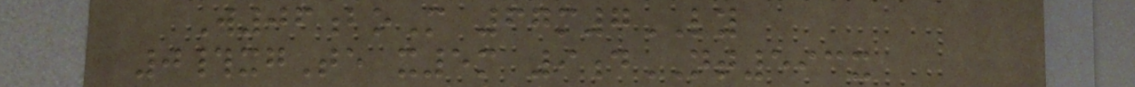W06boM 67m7LY
0#xgTe x5m 9dNT593x
